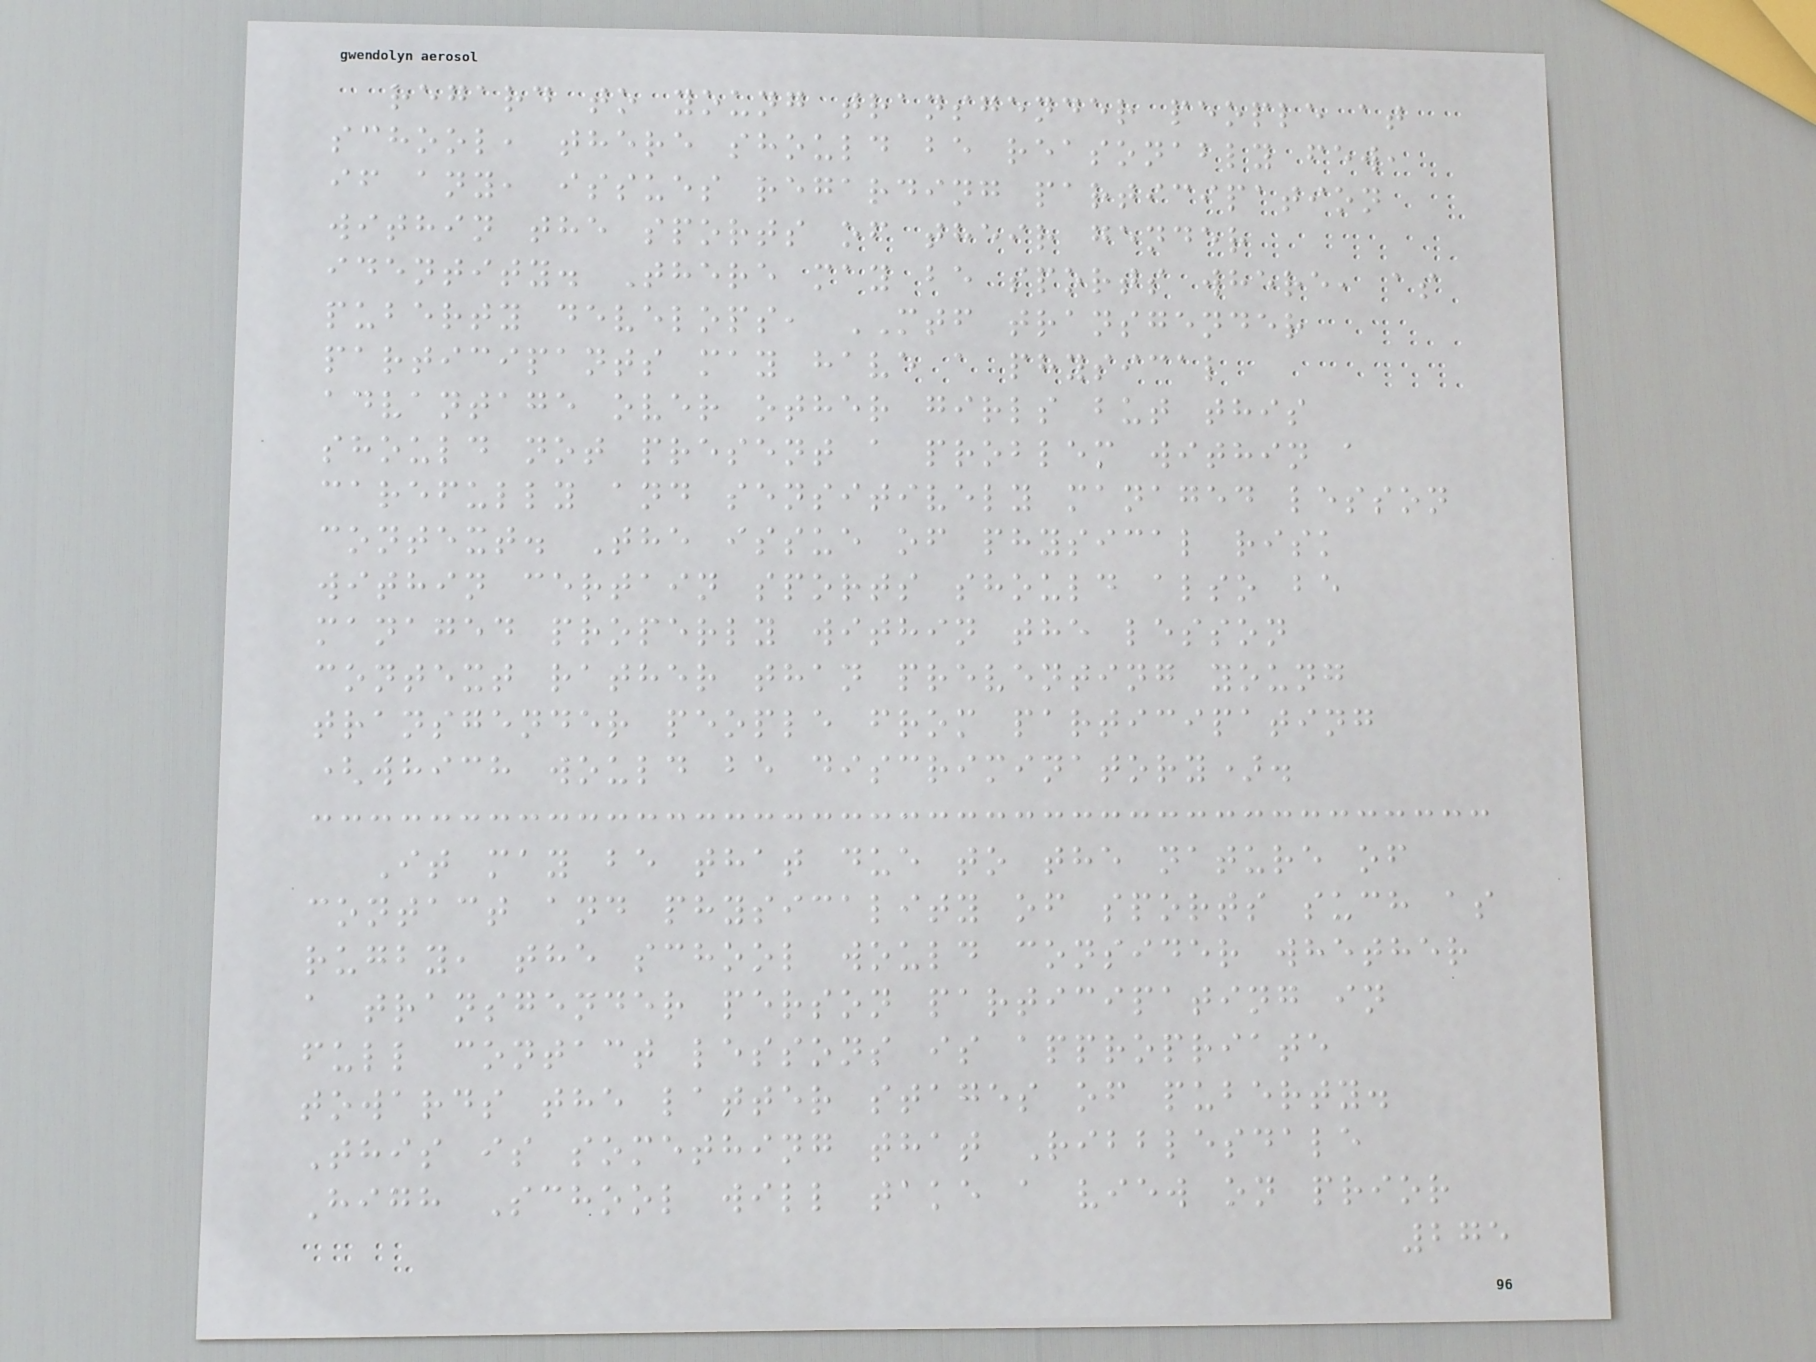regard to young transgender people at
school, there should be reasonably few,
if any, issues regarding participation
within the sports of their gender
identity. There may be sports where, as
puberty develops, MTF transgender
participants may have a physical
advantage over other girls but this
should not present a problem within a
carefully and sensitively managed lesson
context. The issue of physical risk
within certain sports should also be
managed properly within the lesson
context rather than preventing young
transgender people from participating
(which would be discriminatory).
It may be that due to the nature of
contact and physicality of sports such as
rugby, the school would consider whether
a transgender person participating in
full contact lessons is appropriate
towards the latter stages of puberty.
This is something that Ribblesdale
High School will take a view on prior
275
